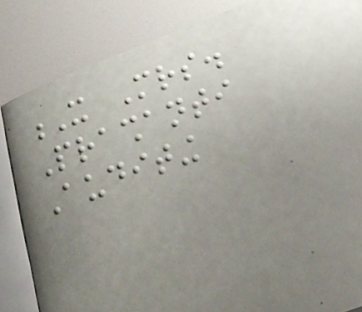X Mrs.
Prashanti
Auditing
